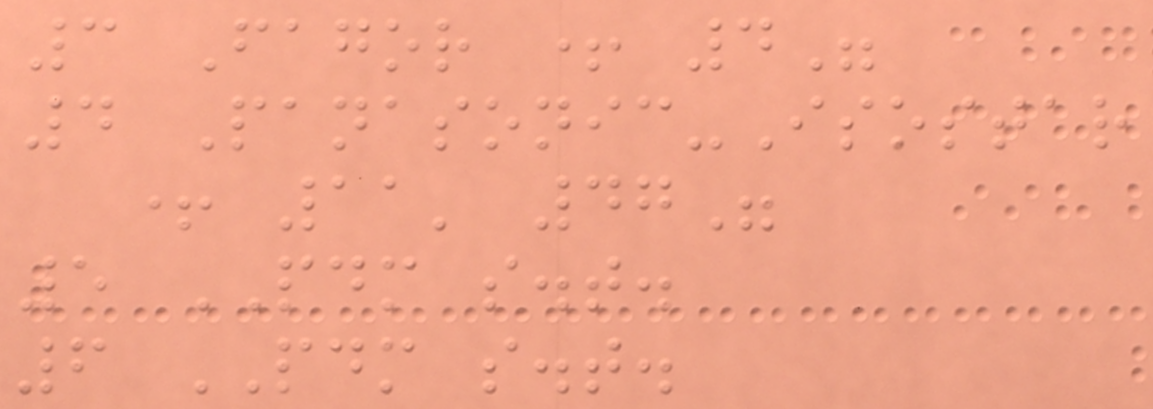3 Fagor + 4"
4 Panasonic-Isostar
+ 11' 47"
5 PDM s.t.
6 PDM s.t.
